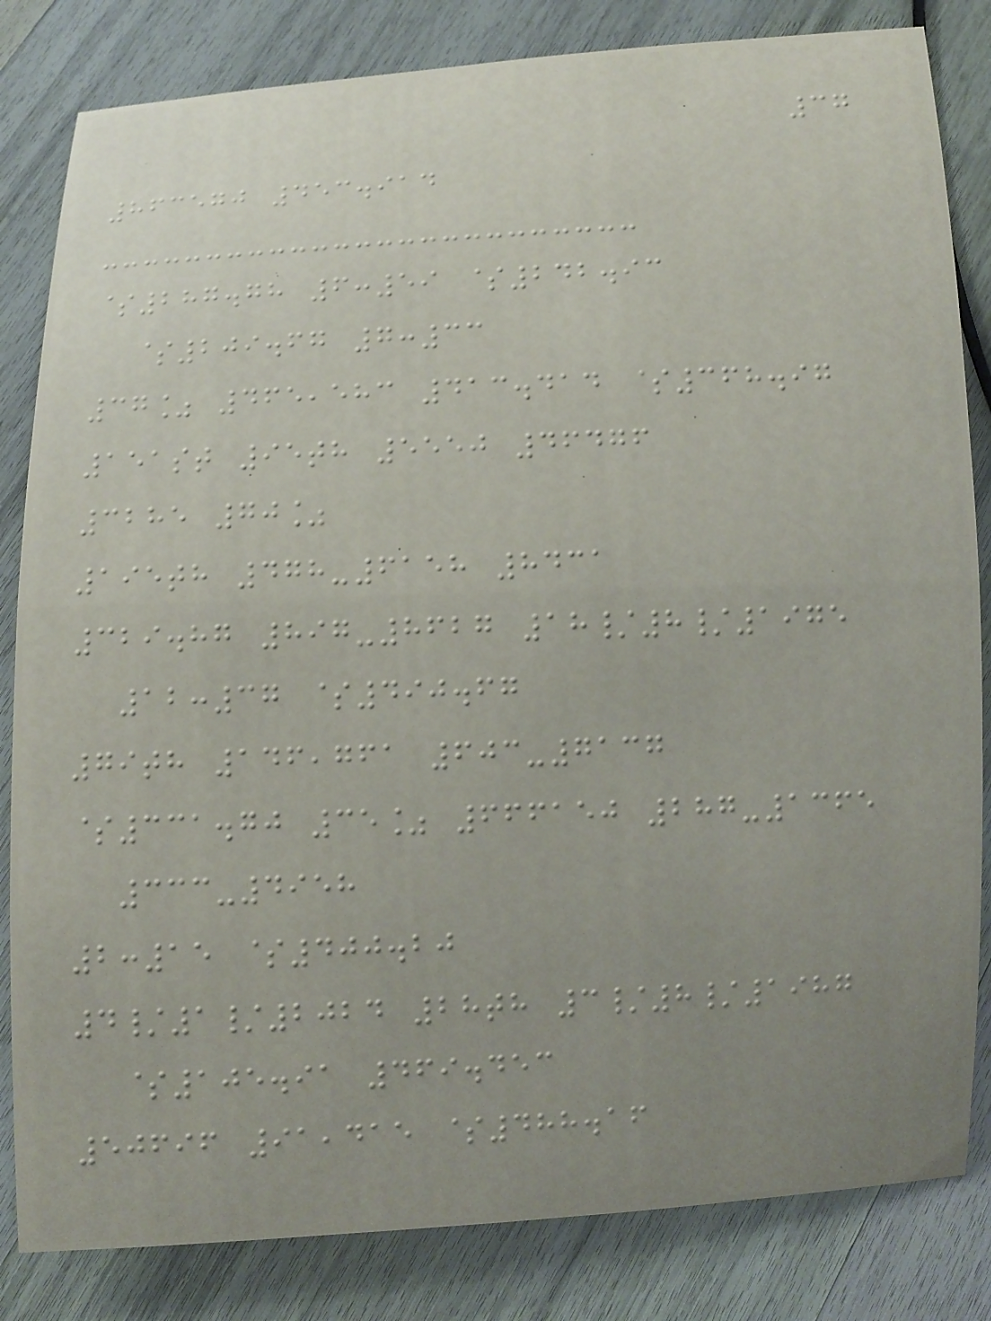37
863570 453.914
$287.78 6:59 $242.93
$209.67 7:33
37% 465,583 413.414 $368.97
151st 95th 5550 46476
3285 70%
195th 478-6158 8431
329.87 897-8627 18/8/1975
12:37 $490.67
79th 146,761 603-7137
$331.70 35% 666150 287-1365
333-4958
2:15 $400.20
4/1/2024 28th 3/8/1987
$105.91 469.453
50696 91,415 $488.16
